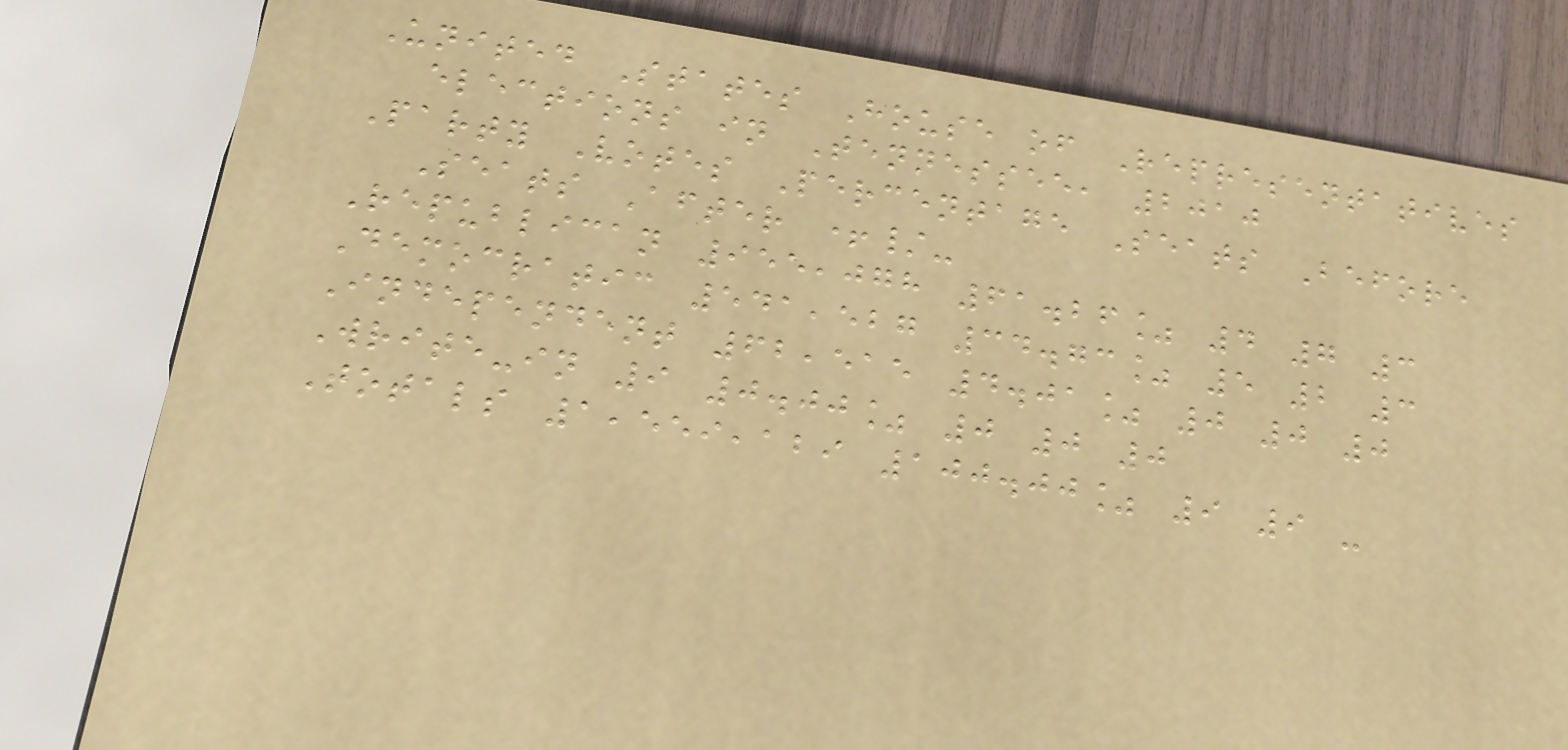United States House of Representatives
elections in Tennessee, 2010
Party Votes Percentage Seats Before
Seats After +/-
Republican 955,078 61.26% 4 7 3
Democratic 541,527 34.73% 5 2 3
Independent 62,515 4.01% 0 0 0
Write-in 9 0.00% 0 0 0
Totals 1,559,129 100.00% 9 9 -
